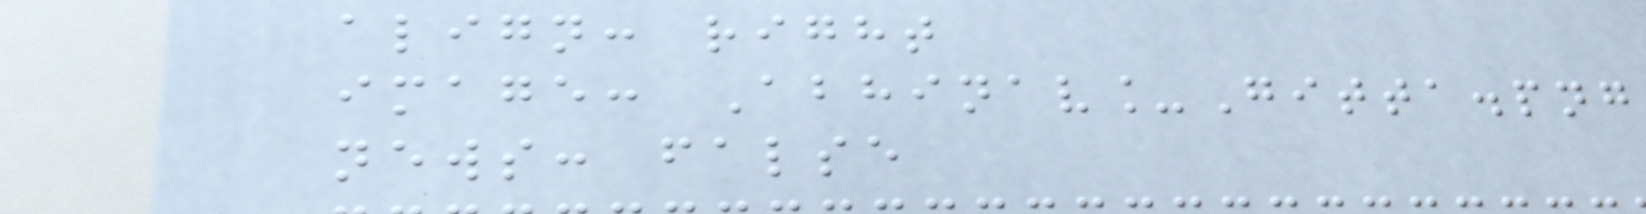align: right
image: Abhinav_Gitta.png
news: false
